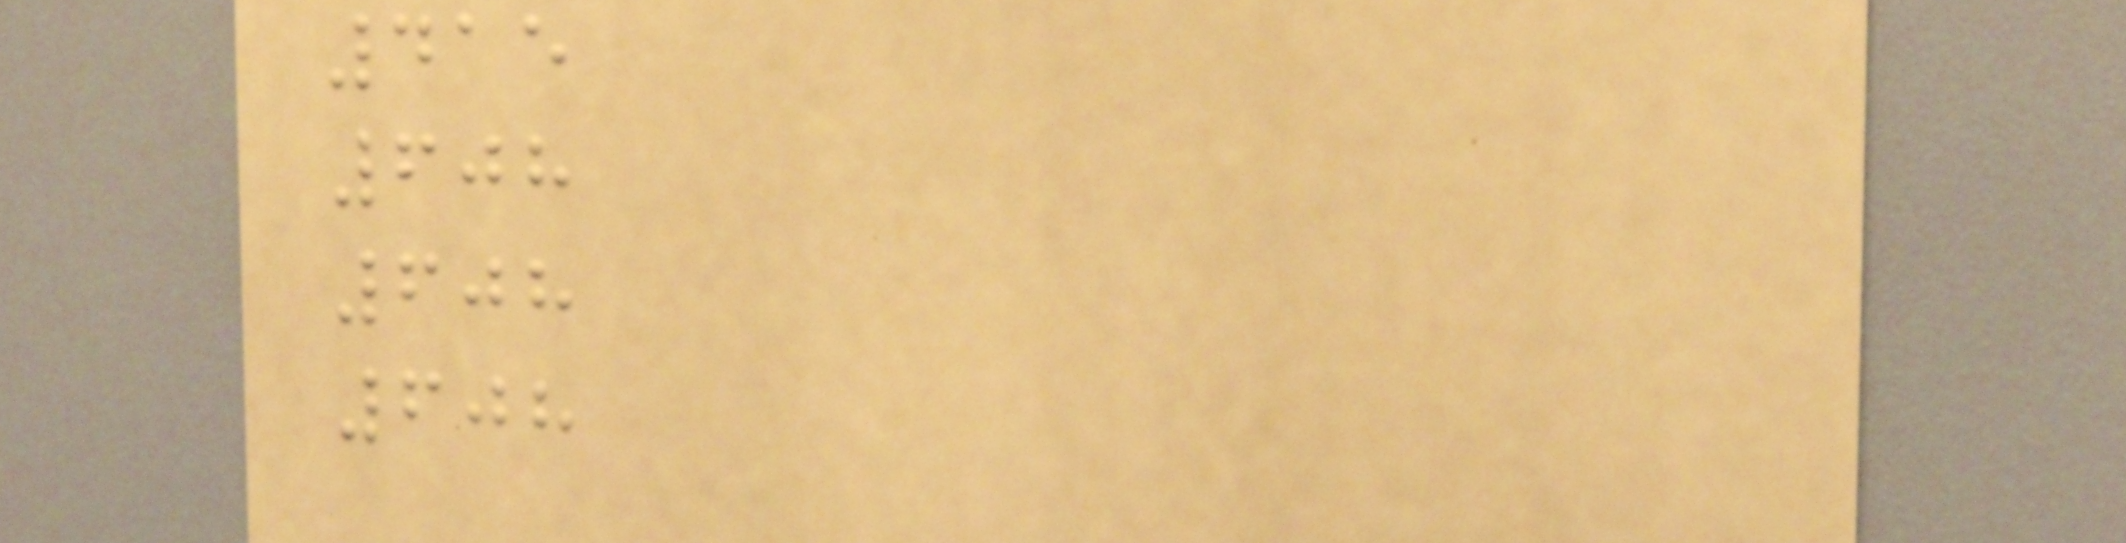415
608
608
608
